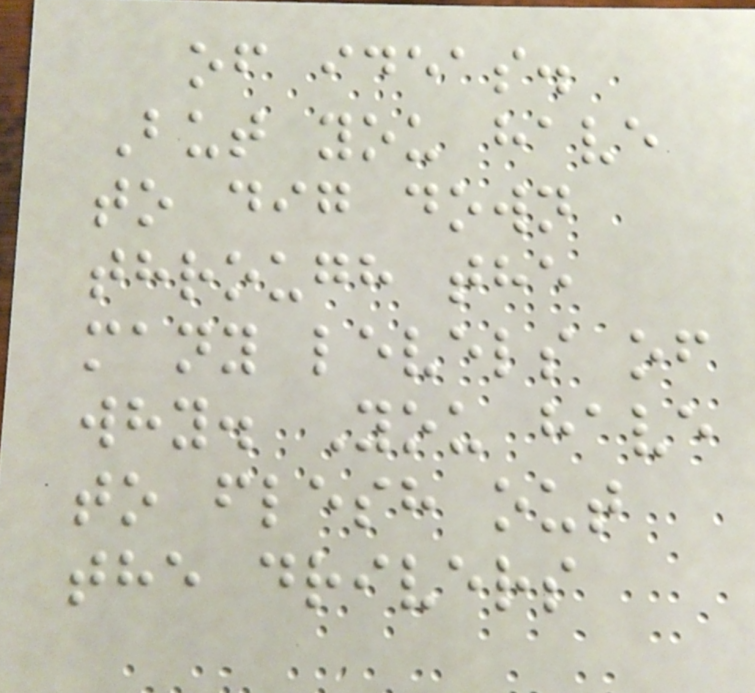of ideas.
But you have
to dig down
through the
many levels of
why. You have
to flesh out
the drivers
